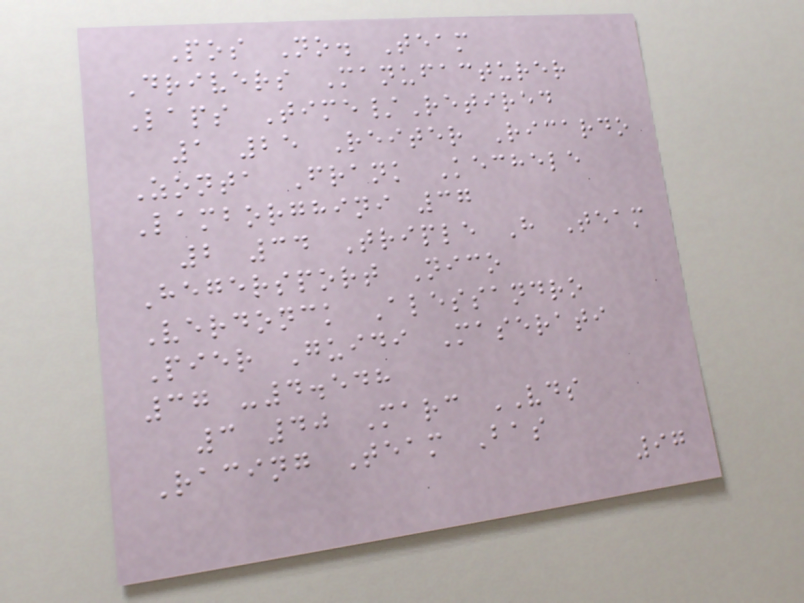Pos No. Team
Drivers Manufacturer
Laps Time/Retired
1 25 Reiter Ricardo
Zonta Frank Kechele
Lamborghini 37
2 34 Triple H Team
Hegersport Nico
Verdonck Alessandro
Pier Guidi Maserati
37 -4.548
3 40 Marc VDS
Racing Team Bas
97
